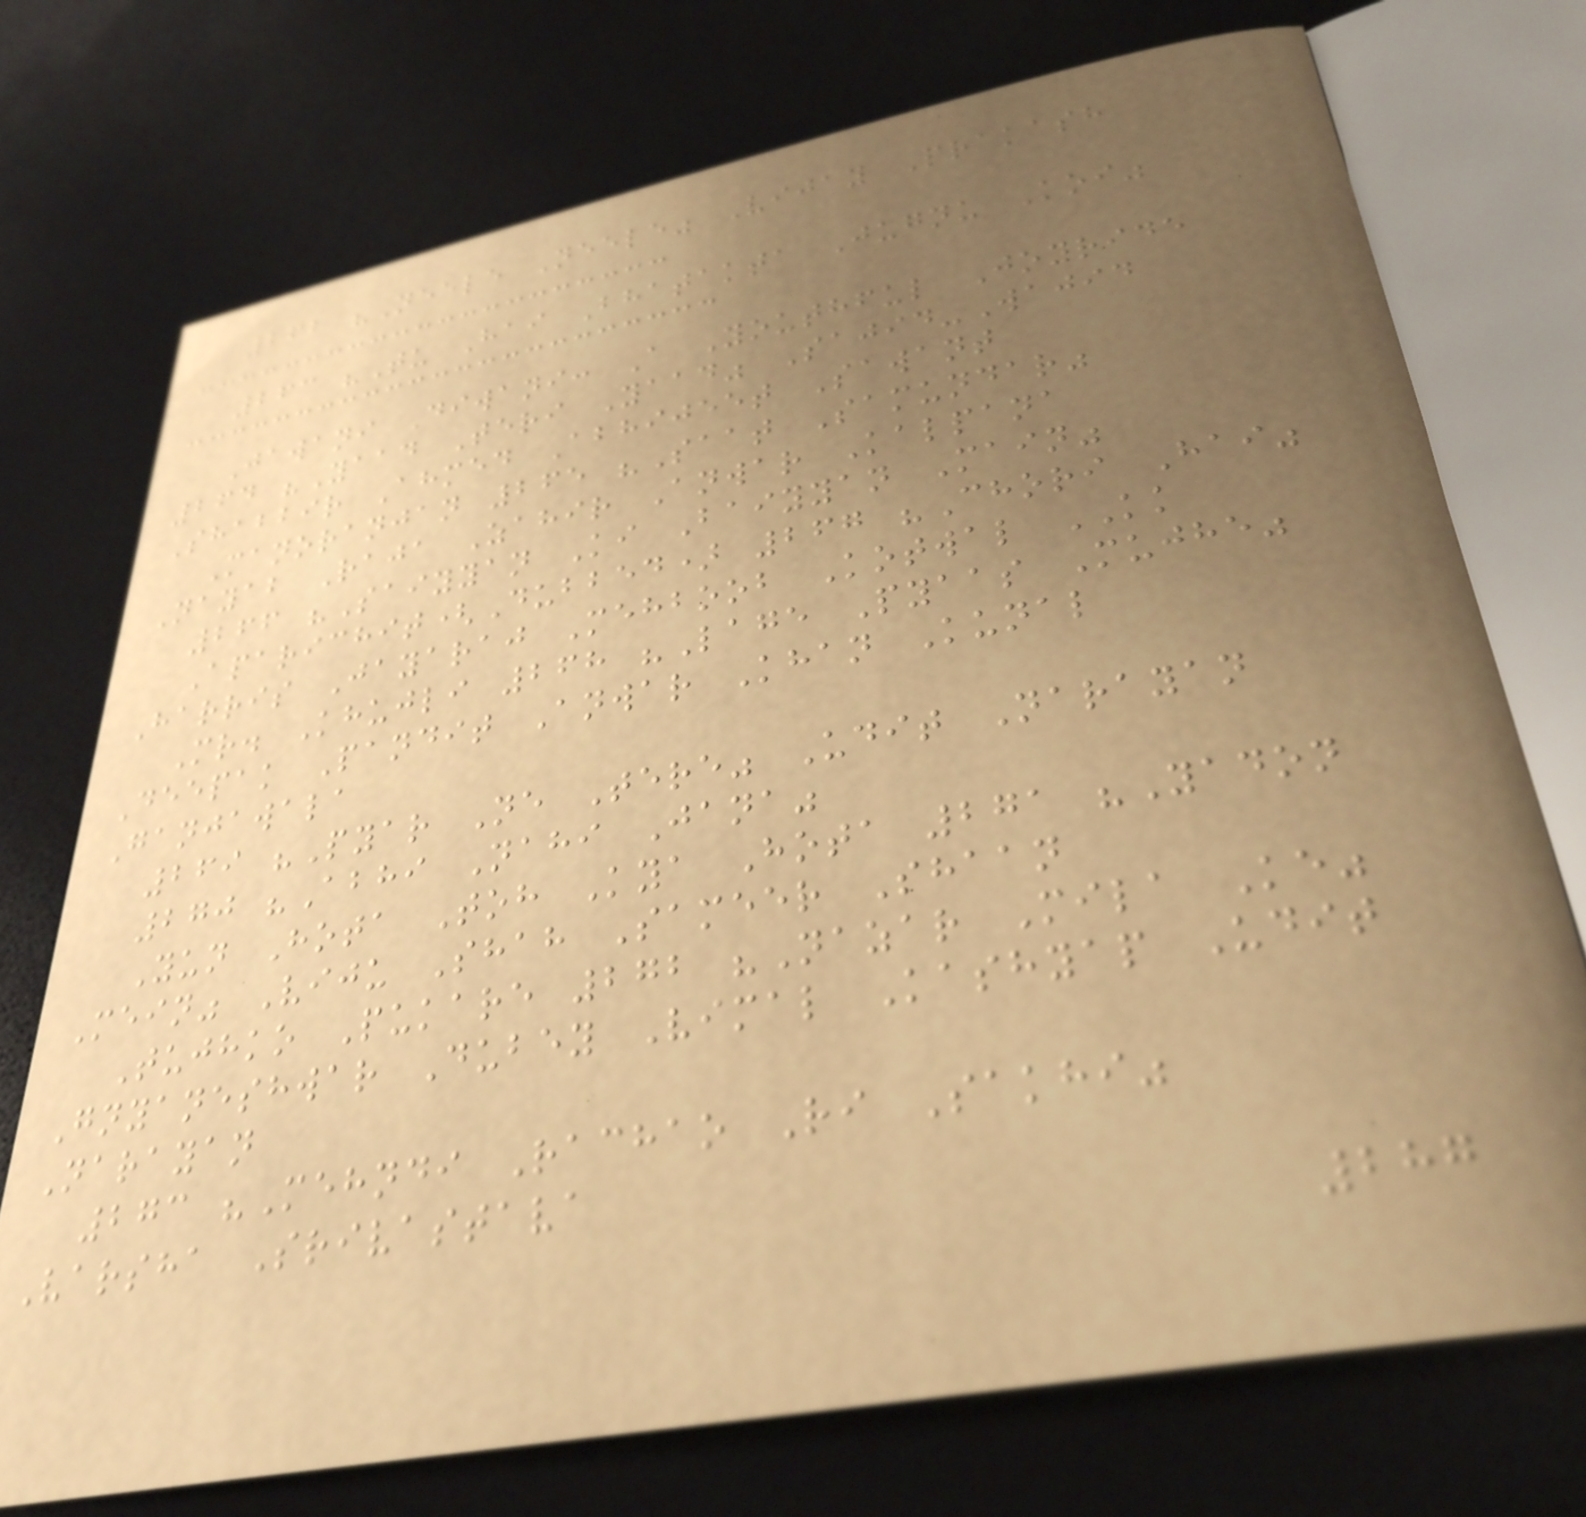262 "Neele Neele" Vijay Prakash
263 "Tu Hai Bhatakta Jugnu Koi"
Jawani Diwani: A Youthful Joyride
264 "Yaad Teri Yaad" Sajid-Wajid
Shabbir Ahmed Abhijeet Sawant
Manoranjan 265 "Saat Samundar"
Nayab Raja Zahir Anwar Kalpana
266 "Saiyyan Ki Baiyyan Main"
Aparichit(Dubbed) 267 "Chori Hai"
Harris Jayaraj Mehboob Kotwal KK
Mr. Khujli 268 "Lage Pyaas Mujhe"
Deepak Pandit Anwar Khan Kunal
Ganjawala
269 "Pyar Ne Tere" Udit Narayan
270 "Abhi Nahi Jana"
Yun Hota Toh Kya Hota 271 "Yadon
Mein" Viju Shah Sameer Shaan
Tujhko Pukare 272 "Nazar Mila Ke"
Gnyaneshwar Dubey Vimal Kashyap Udit
Narayan
273 "Mehndi Rachao Ri Sakhi"
Varsha Srivastava
287
